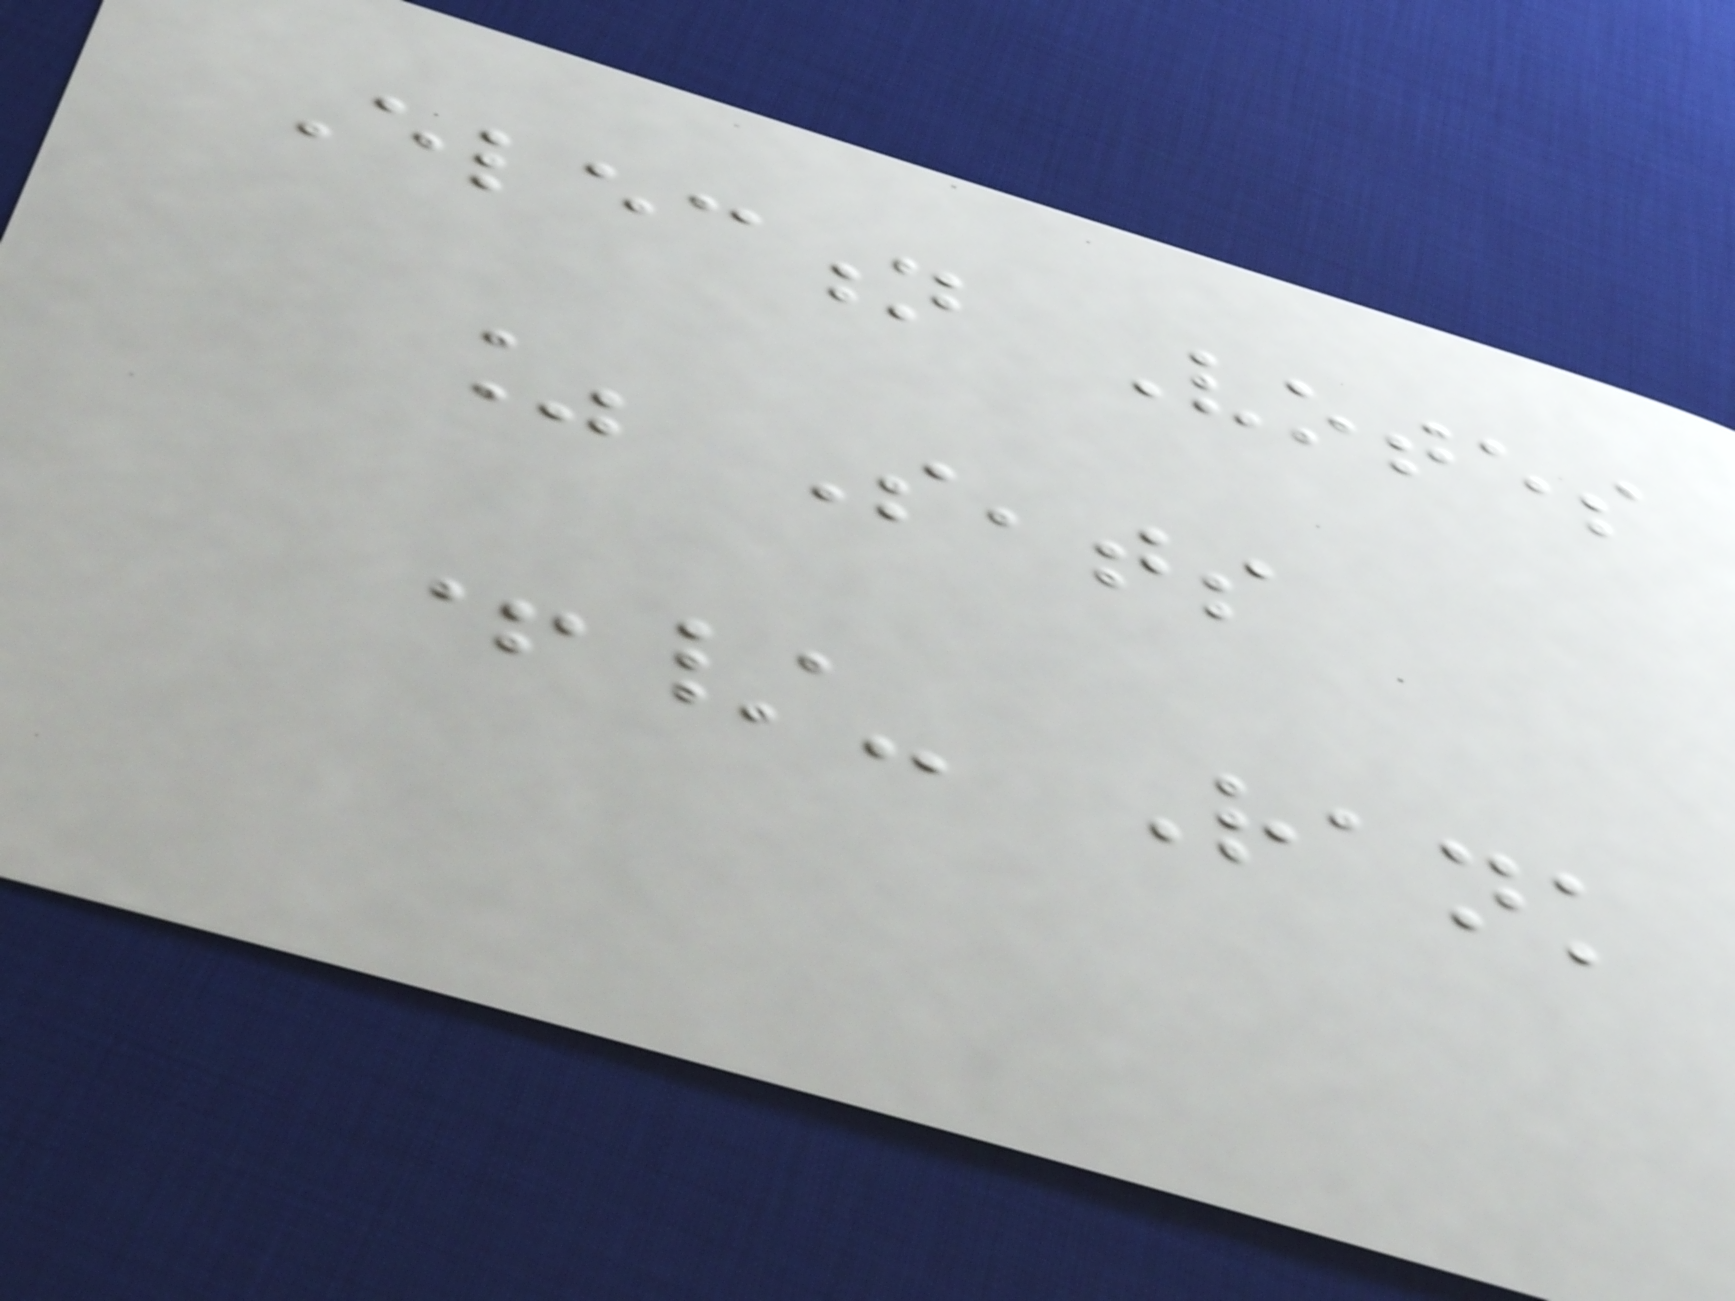Election Votes
% Seats
+/- Rank
